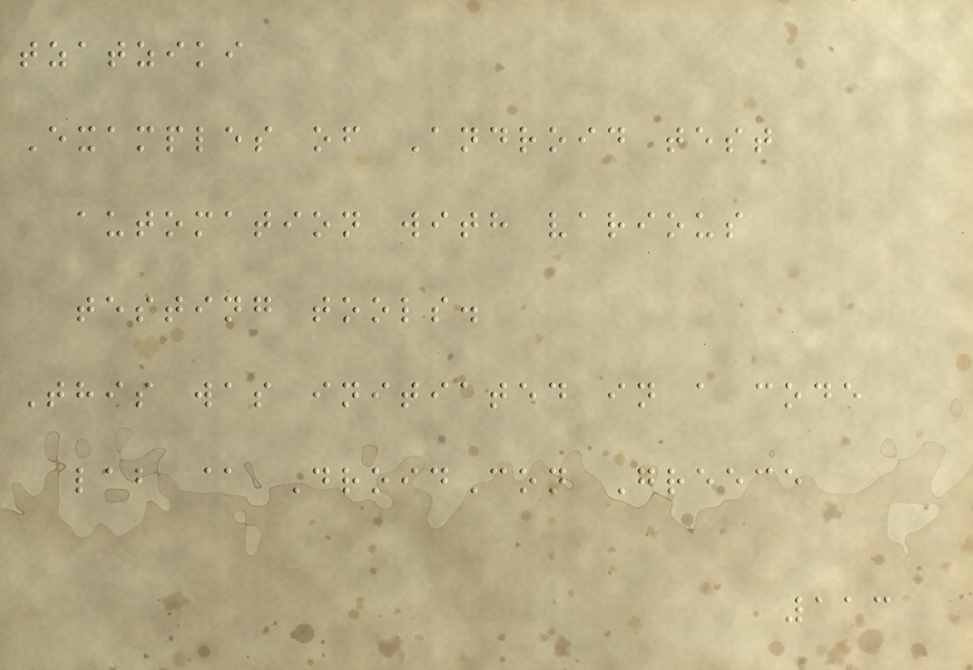tzatziki
Examples of Android test
automation with various
testing tools.
This was initiated in a code
lab @ DroidCon Greece
113
